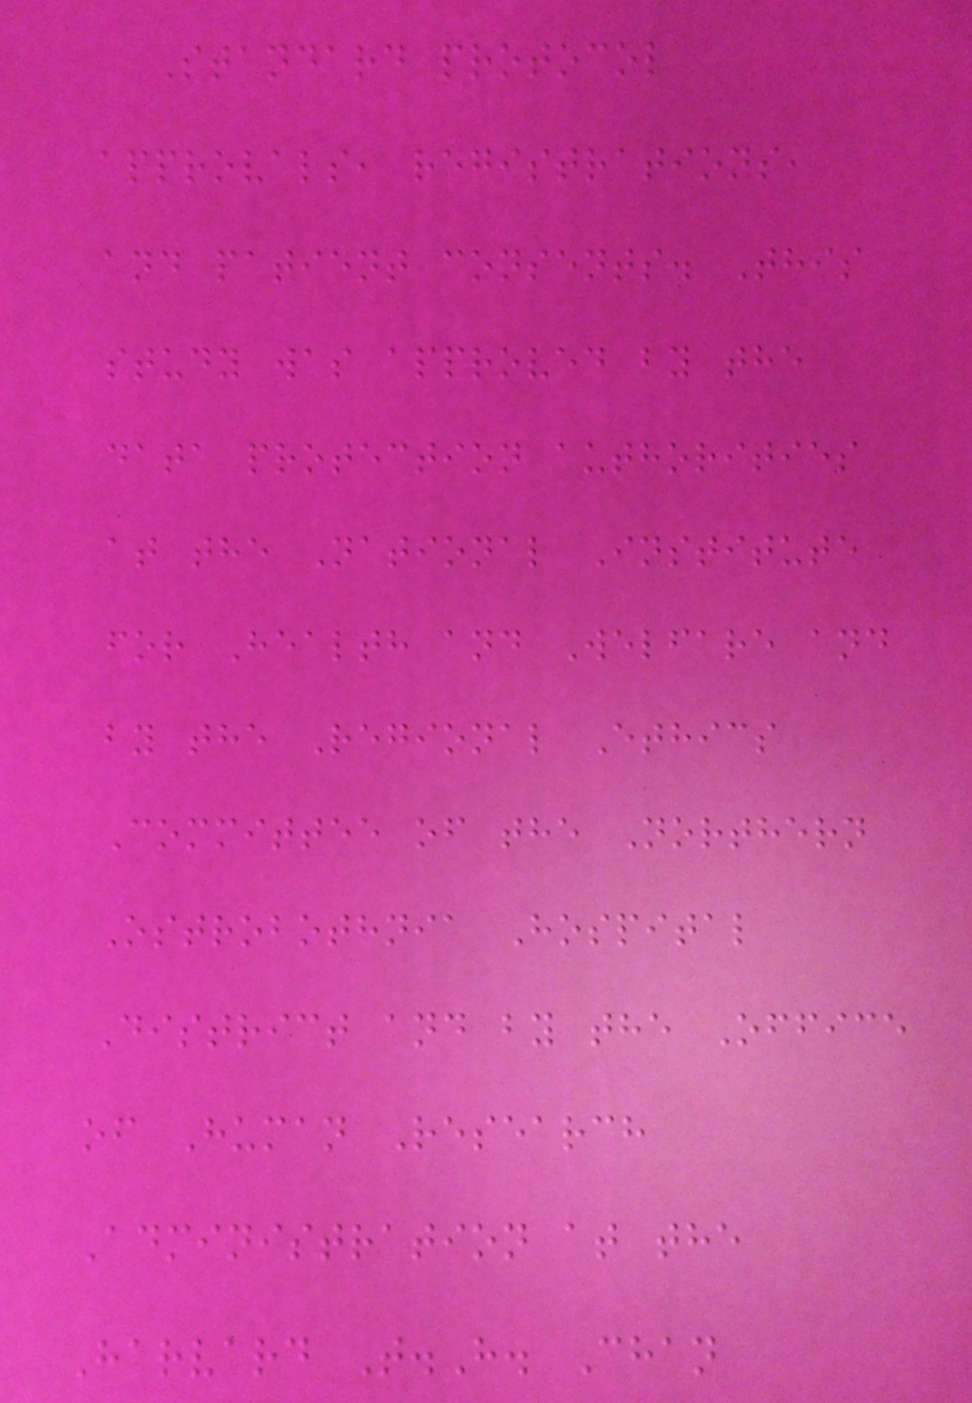Standard protocol
approvals, registrations,
and patient consents. This
study was approved by the
data protection authorities
at the National Institute
for Health and Welfare and
by the Regional Ethics
Committee of the Northern
Ostrobothnia Hospital
District and by the Office
of Human Research
Administration at the
Harvard T.H. Chan
